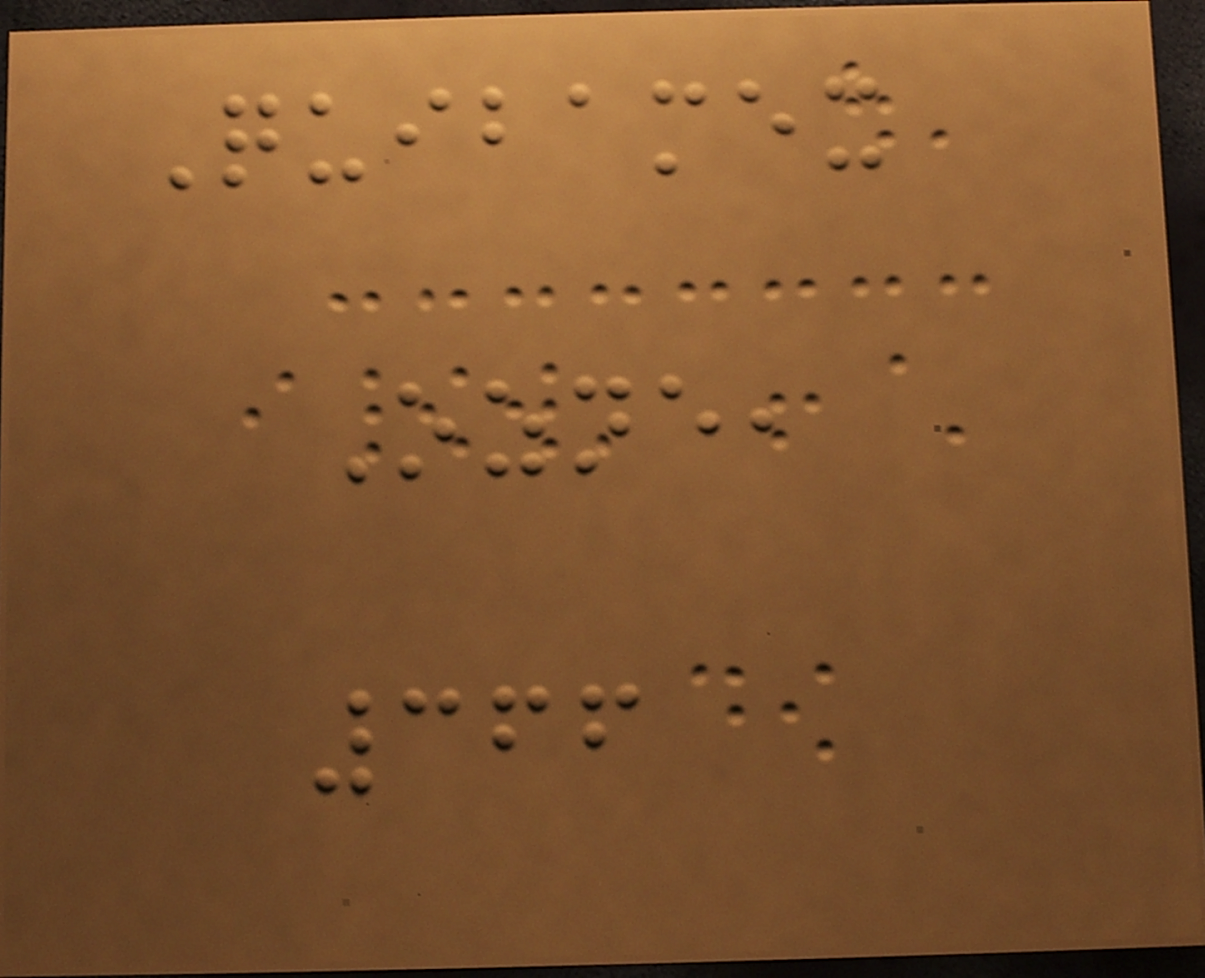Quibamex
Ozne,
366
